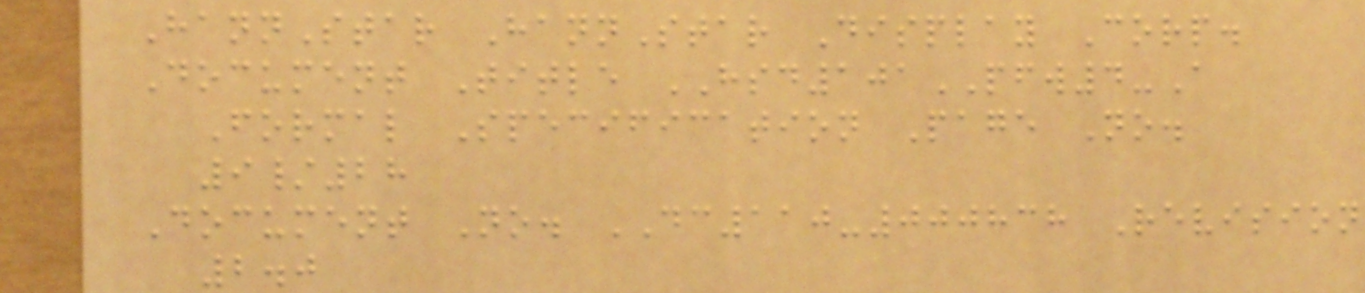HannStar HannStar Display Corp.
Document Title HSD101PFW4-A
Formal Specification Page No.
9/28
Document No. DC110-000838 Revision
2.0
